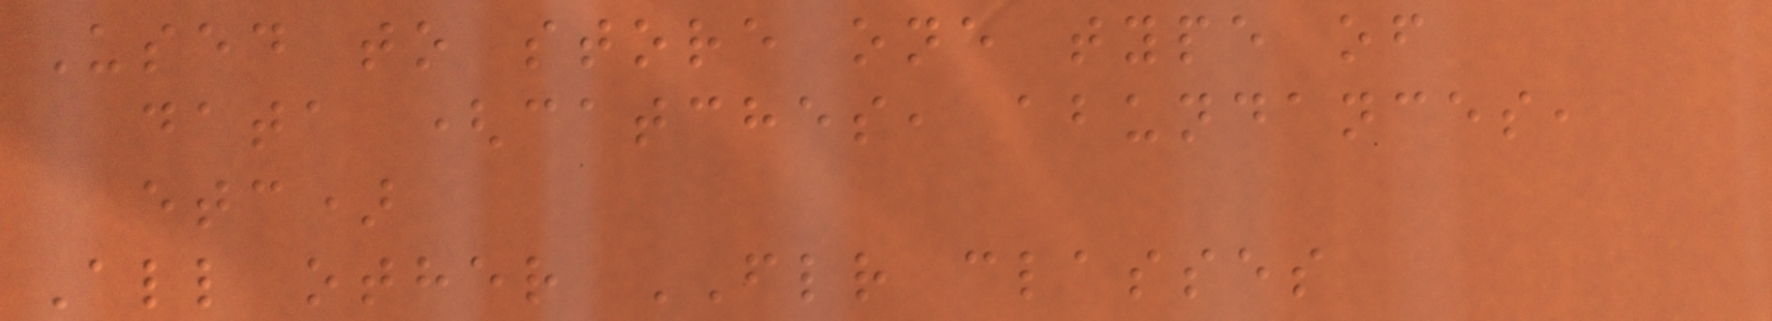Used to store one type of
data (catches, abundances,
etc)
All other FLR classes
